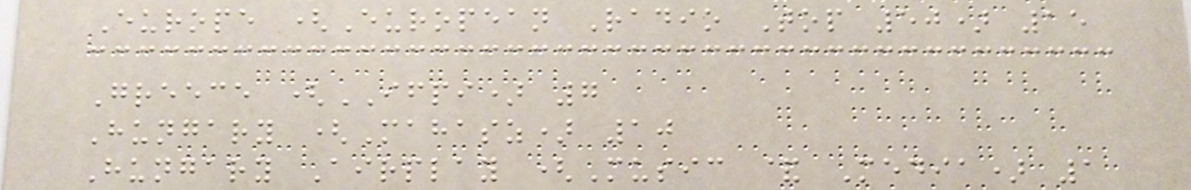Europe (European Radio Top 50) 15
Greece (IFPI) 7
Hungary (Mahasz) 10
Hungary Airplay (Music & Media) 1
